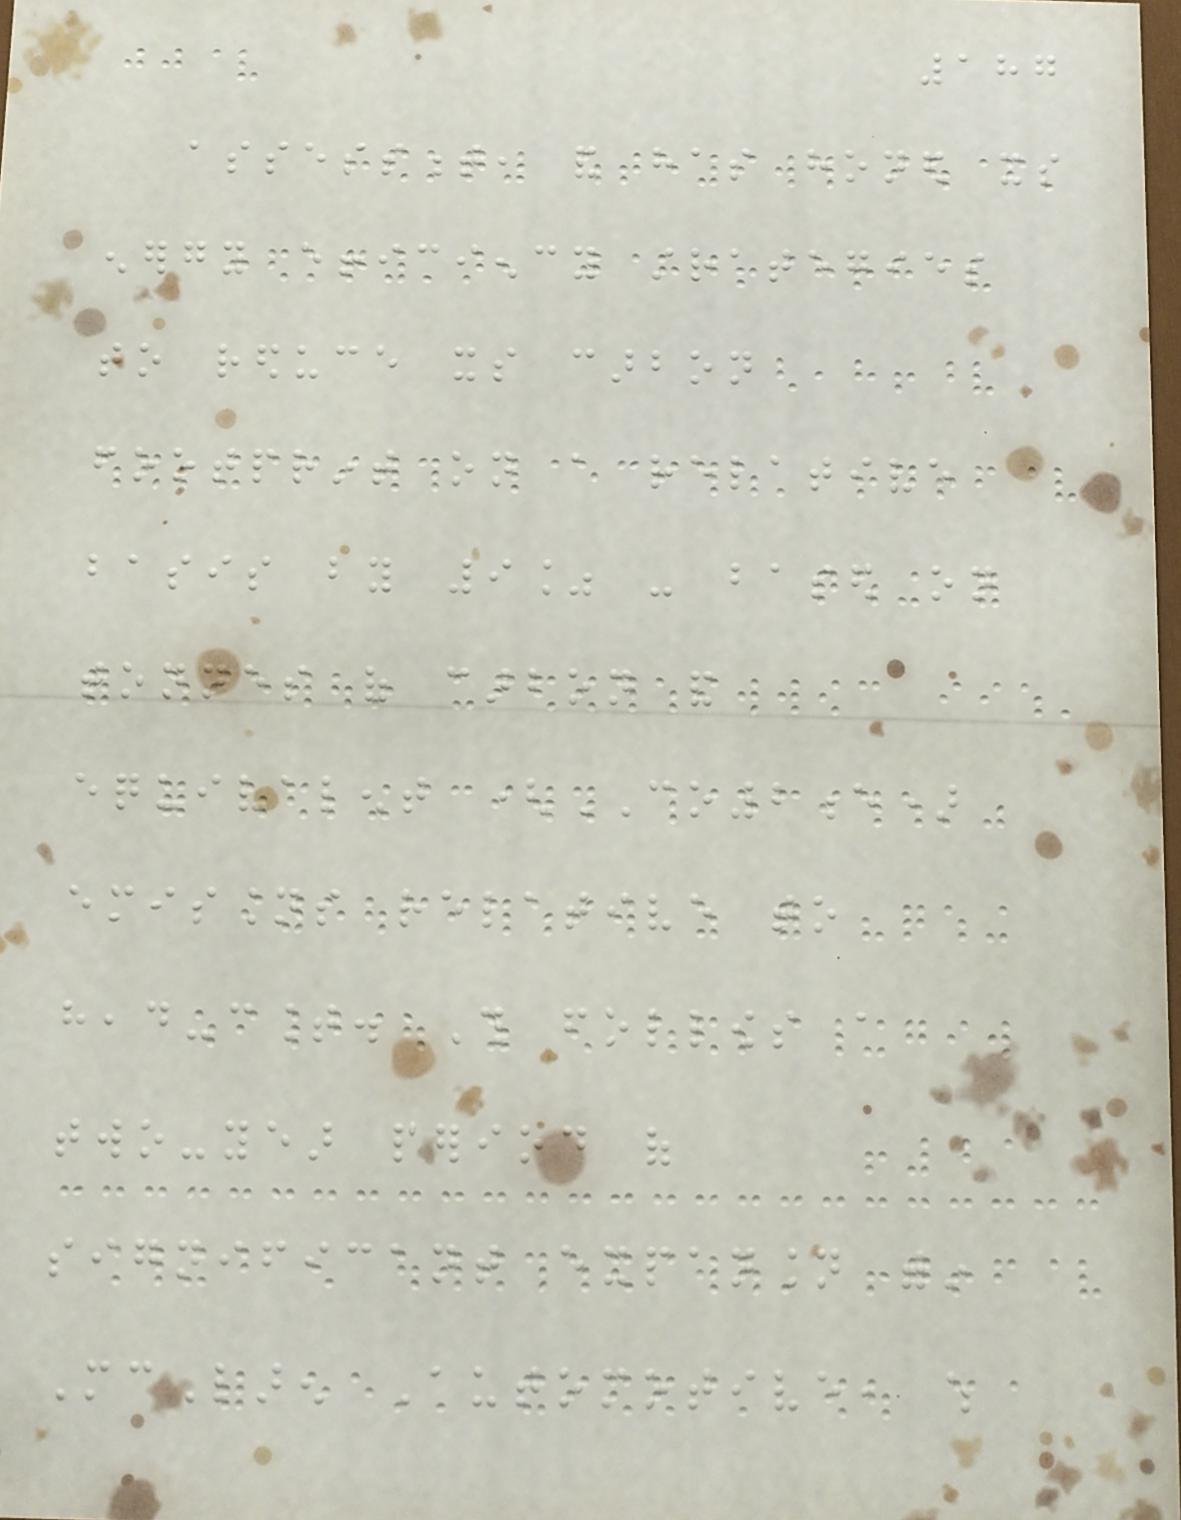187
assessment, and has honed its
energy efficiency strategies
to reduce its carbon
footprint on a relative
basis by 9% - based on
tonnes of carbon and
equivalent (CO2e)
emissions relative to
head-count. This follows a
two-year period of
significant expansion within
McLaren Automotive, which
